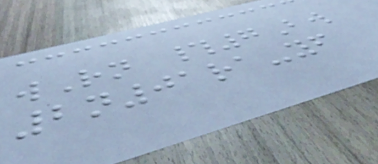wRn #7Bw
2n01ra-yf
